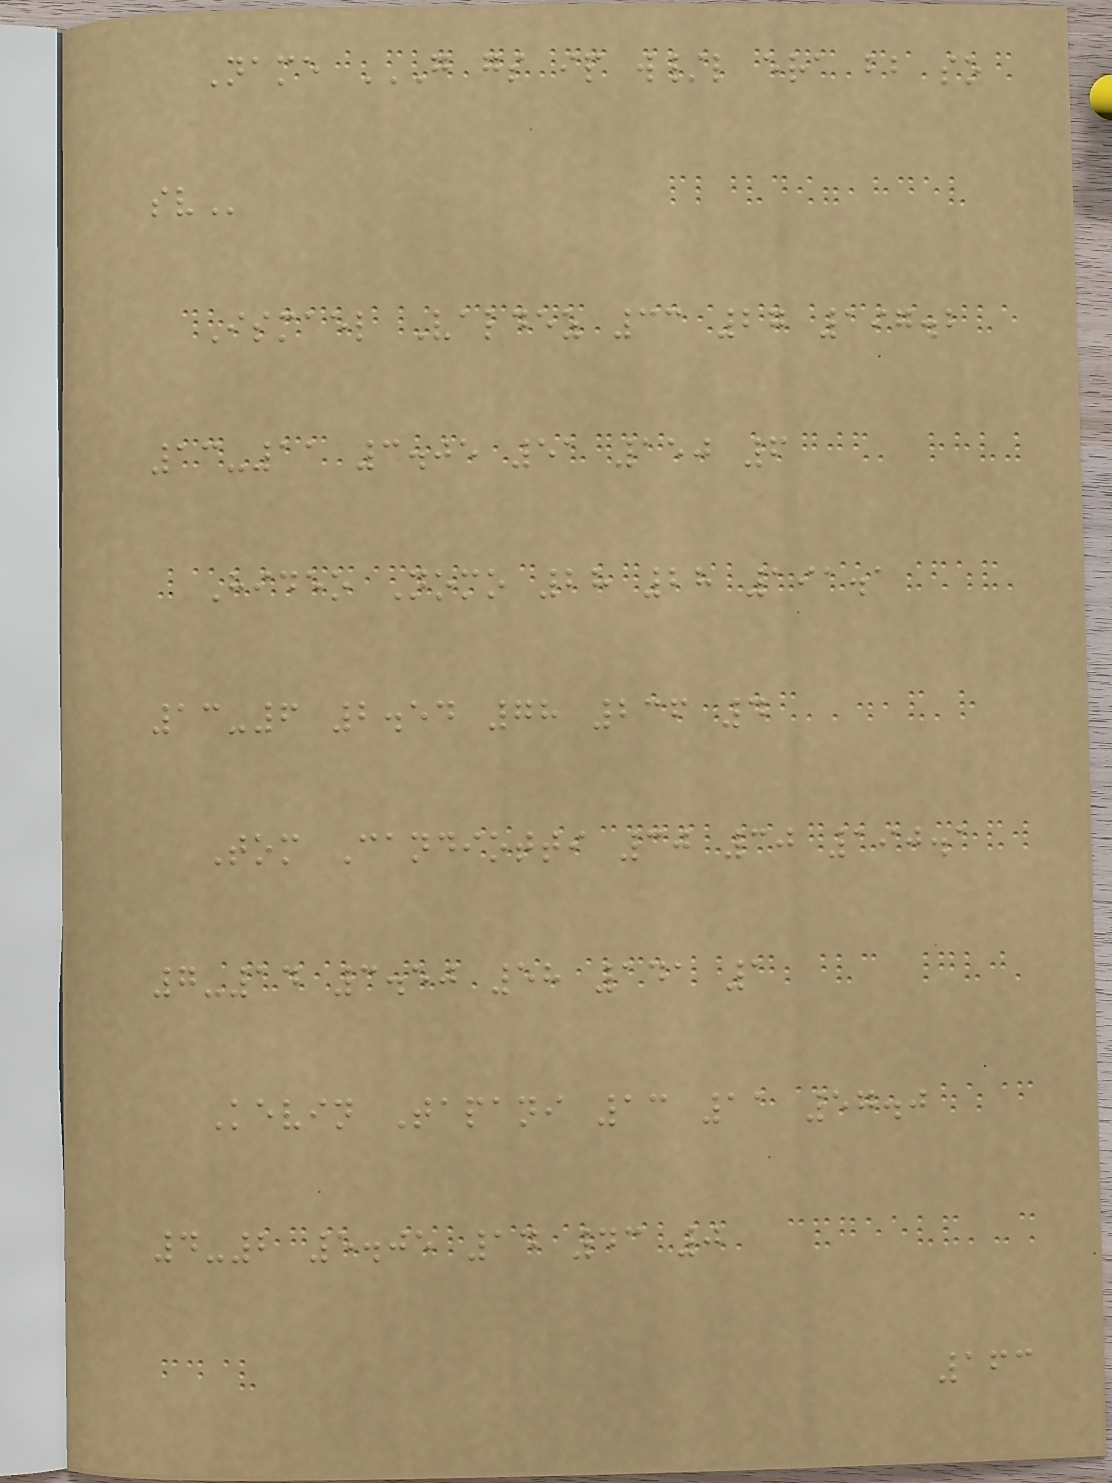Name G GS IP W/L ERA BB SO
SV
Ismael Valdez 33 27 197.2
13-11 3.05 51 150 6
Hideo Nomo 28 28 191.1
13-6 2.54 78 236 4
Tom Candiotti 30 30 190.1
7-14 3.50 58 141 1
Kevin Tapani 13 11 57.0
4-2 5.05 14 43 0
163
